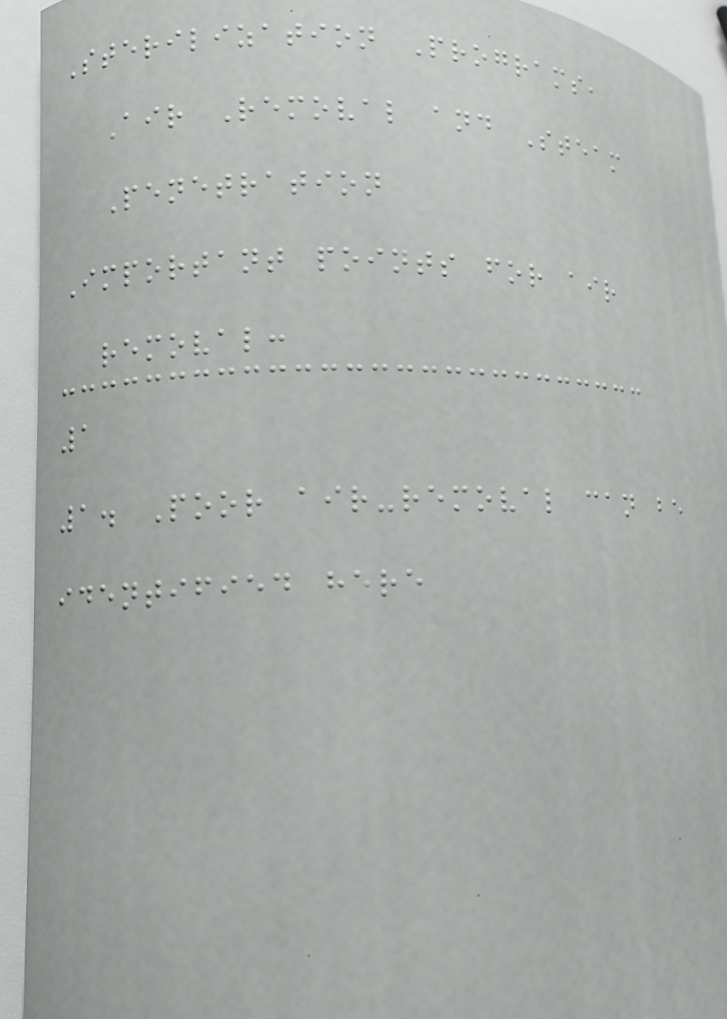Sterilization Programs,
Air Removal and Steam
Penetration
Important points for air
removal:
1
1. Poor air-removal can be
identified here
